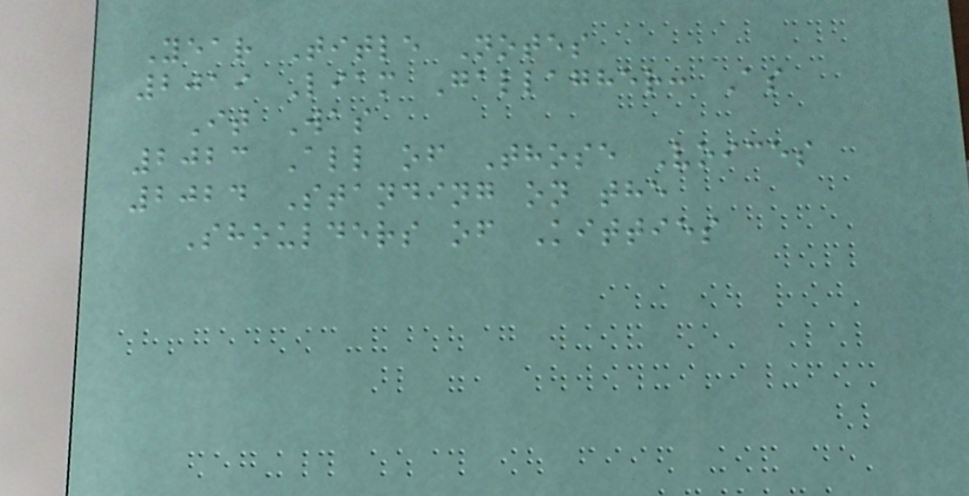Year Title Notes
2019 Liam Gallagher: As
It Was
2023 All of Those Voices
2024 Standing on the
Shoulders of Kitties
